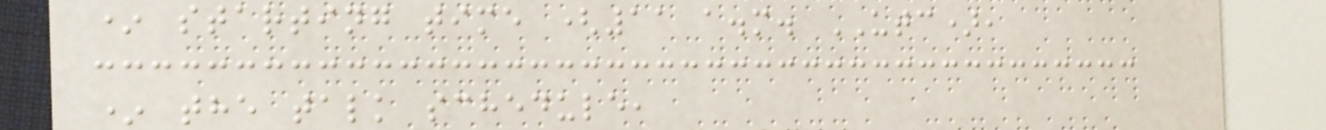* starting time (11 a.m. UTC),
* the talk schedule,
